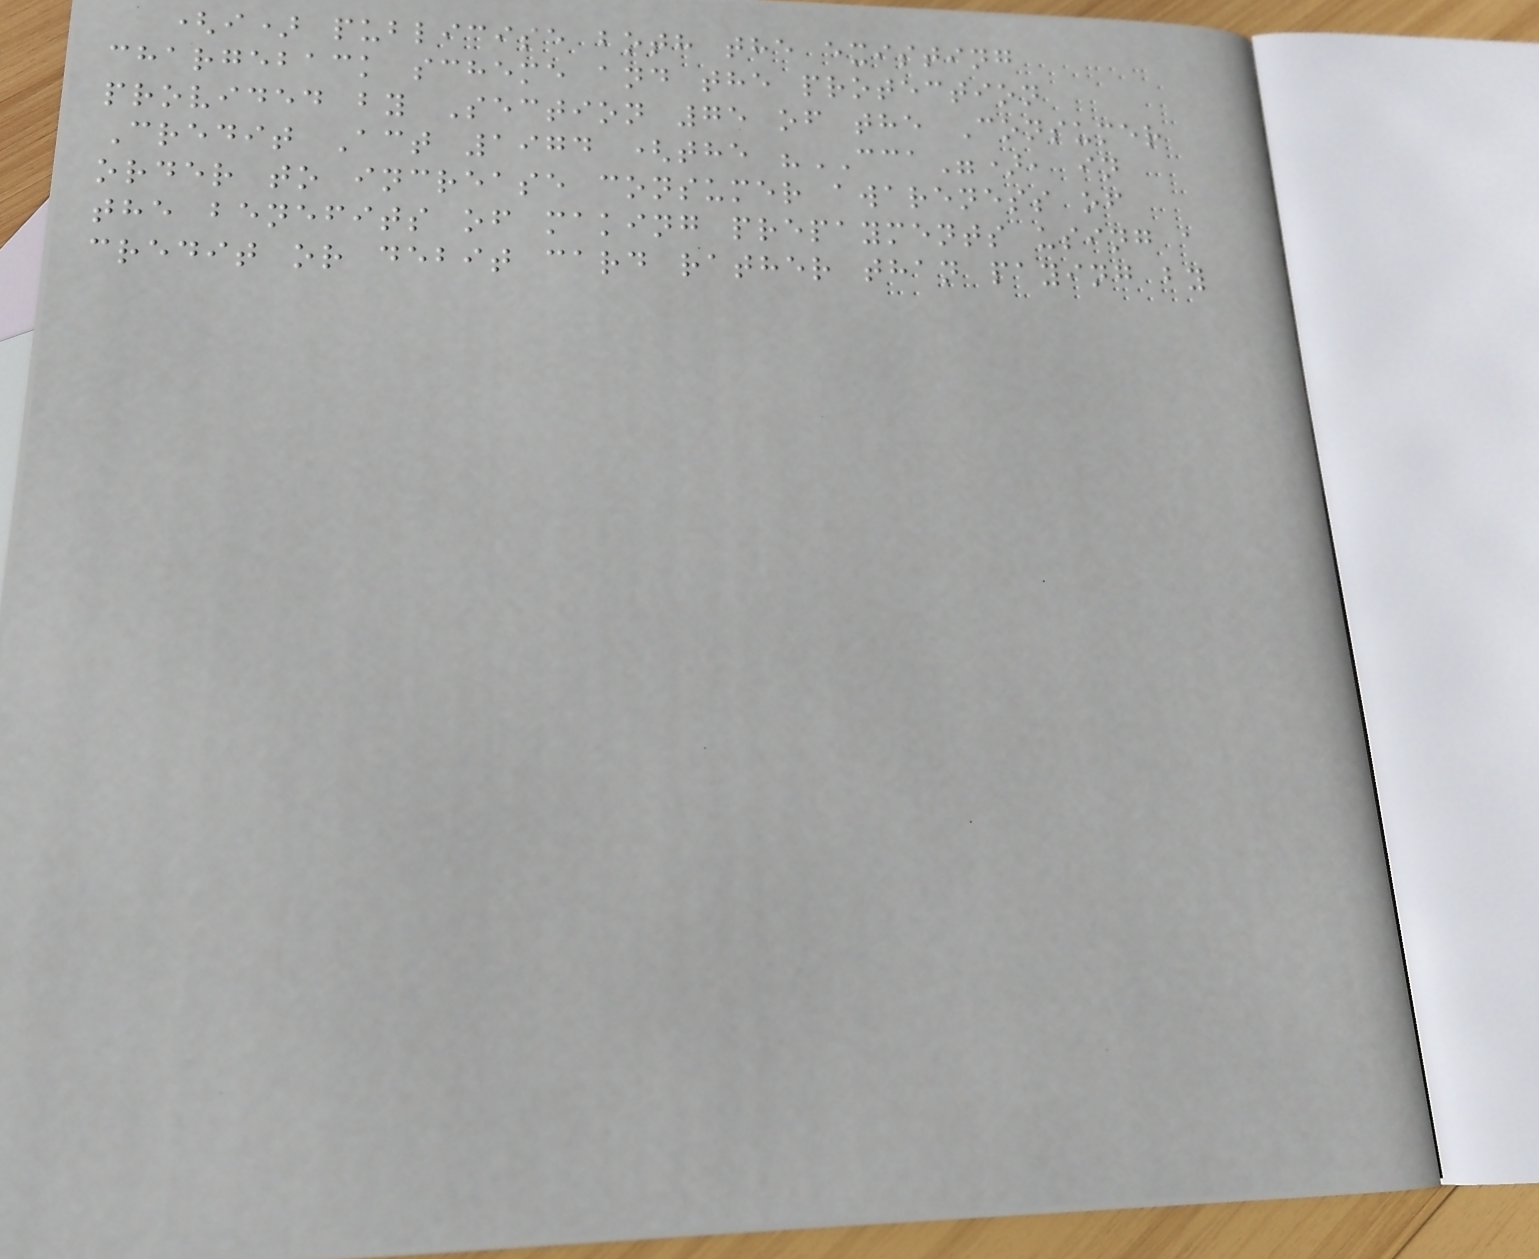(i) publicise both the existing
chargeback scheme and the protection
provided by Section 75 of the Consumer
Credit Act 1974 (the "CCA"), in
order to increase consumer awareness of
the benefits of making prepayments using a
credit or debit card rather than paying by
